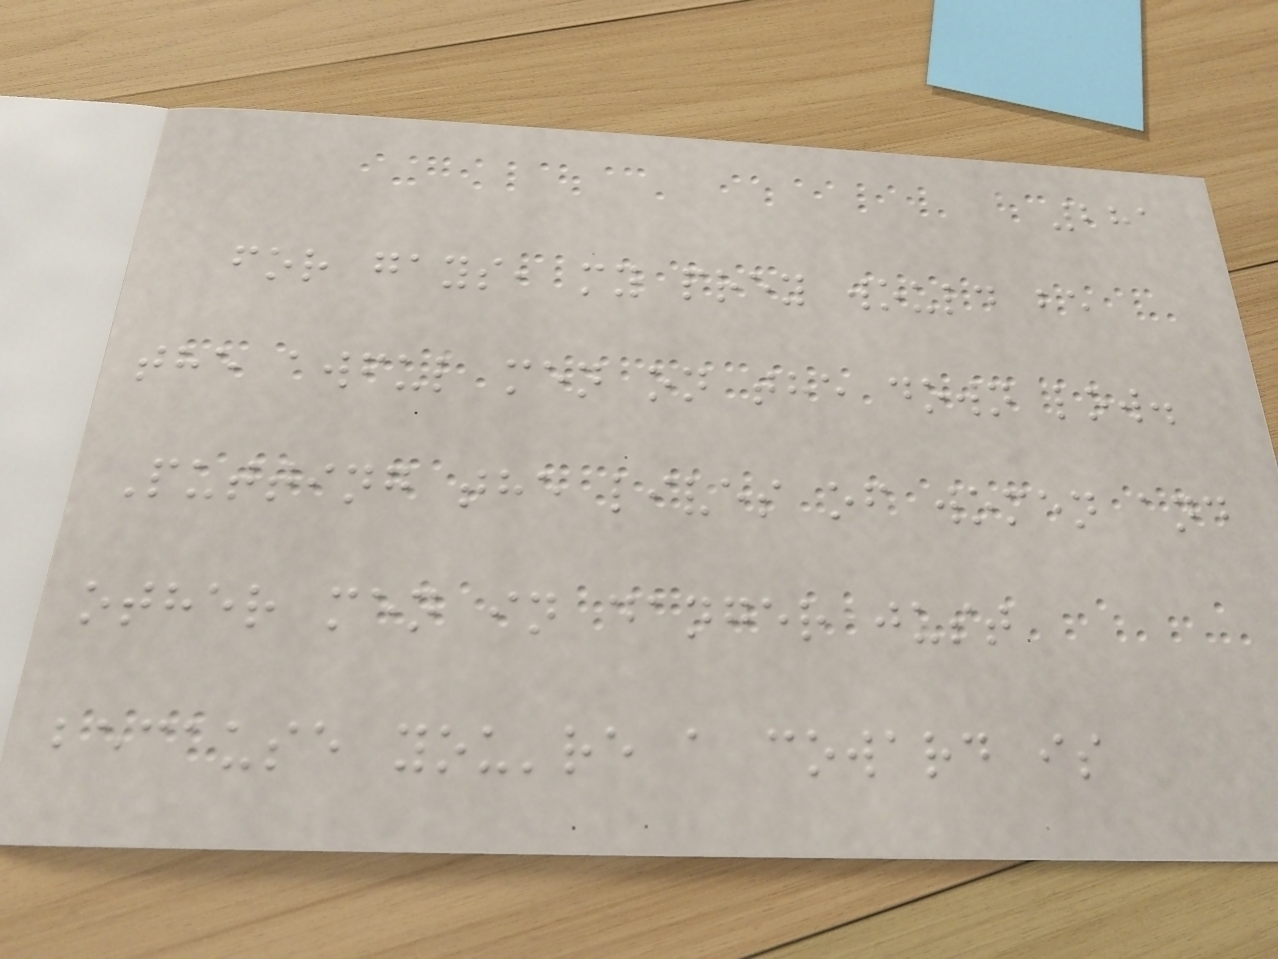281
for gays, my prey would be
the awful men on the down low.
Putting the lives of women and
other men in danger just
because you're a coward is
